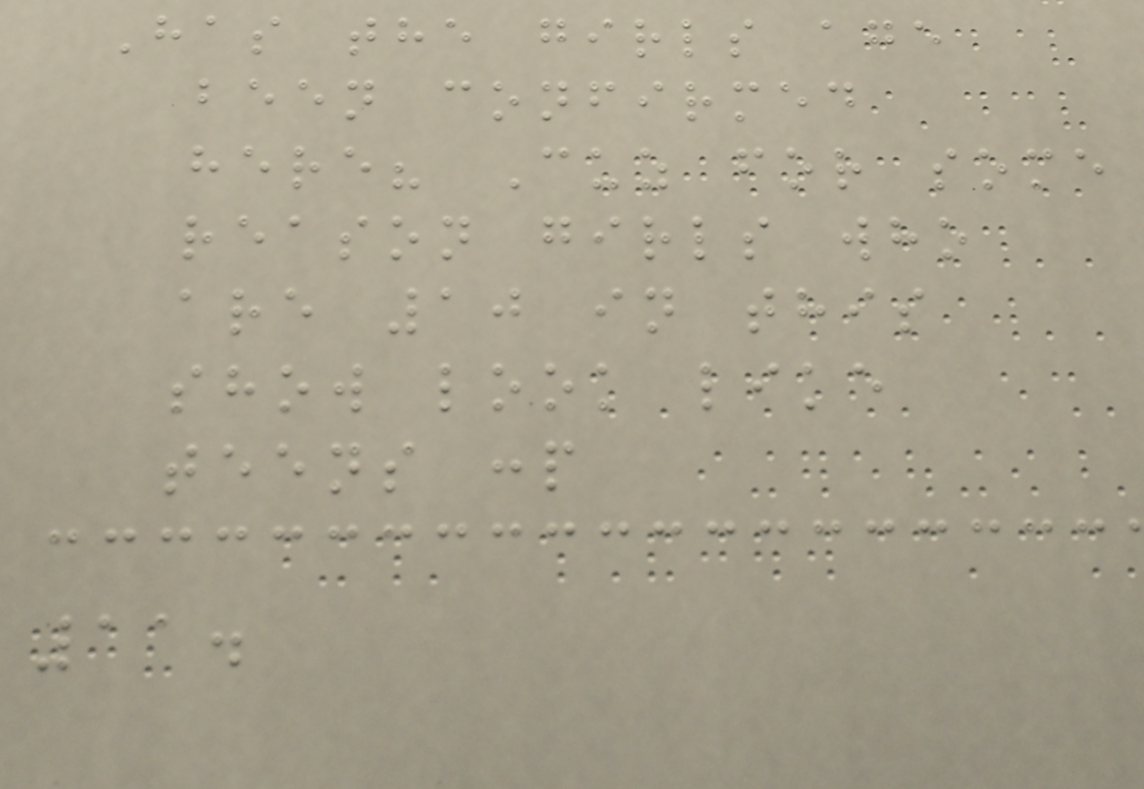Has the girls age
been confirmed
here? Cuz for some
reason girls who
are 10 in this
show look like
teens :p
11.
